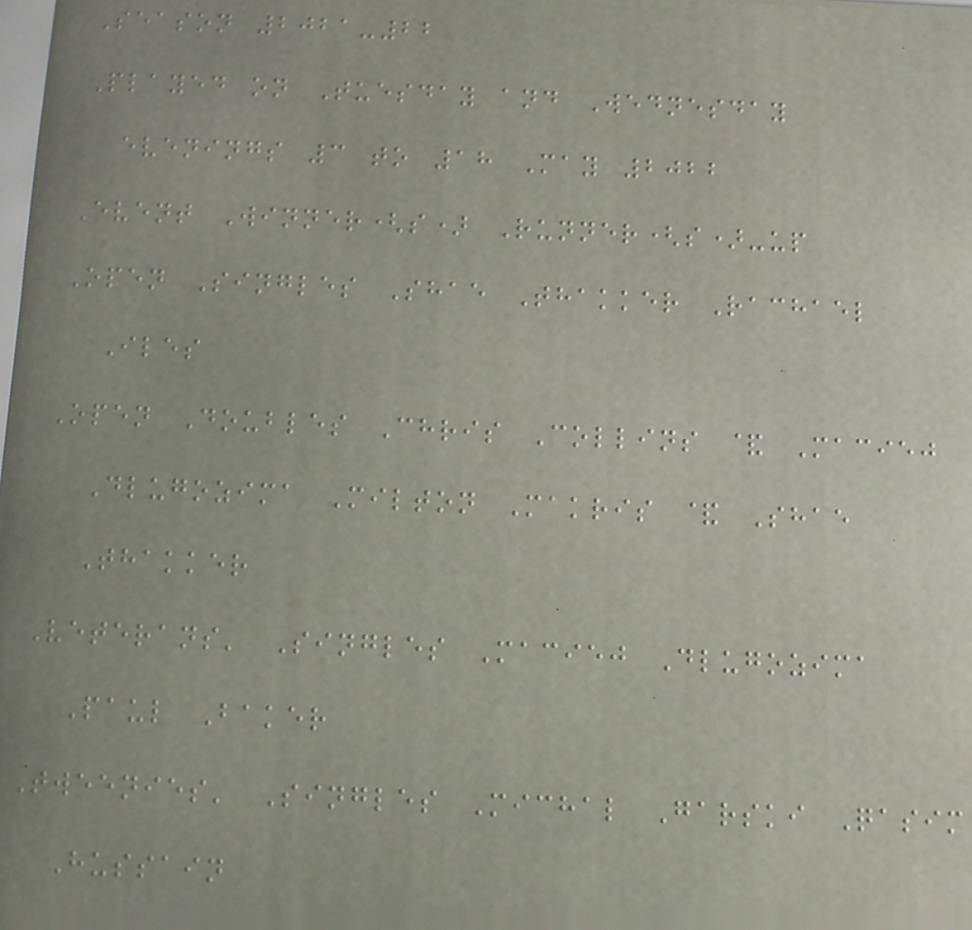Season 2021-22
Played on Tuesday and Wednesday
evenings 3 to 18 May 2022
Event Winner(s) Runner(s)-up
Open Singles Shae Thakker Rachael
Iles
Open Doubles Chris Collins & Maciej
Dlugozima Milton Makris & Shae
Thakker
Veterans' Singles Maciej Dlugozima
Paul Baker
Tweenies' Singles Michal Garski Qasim
Hussain
